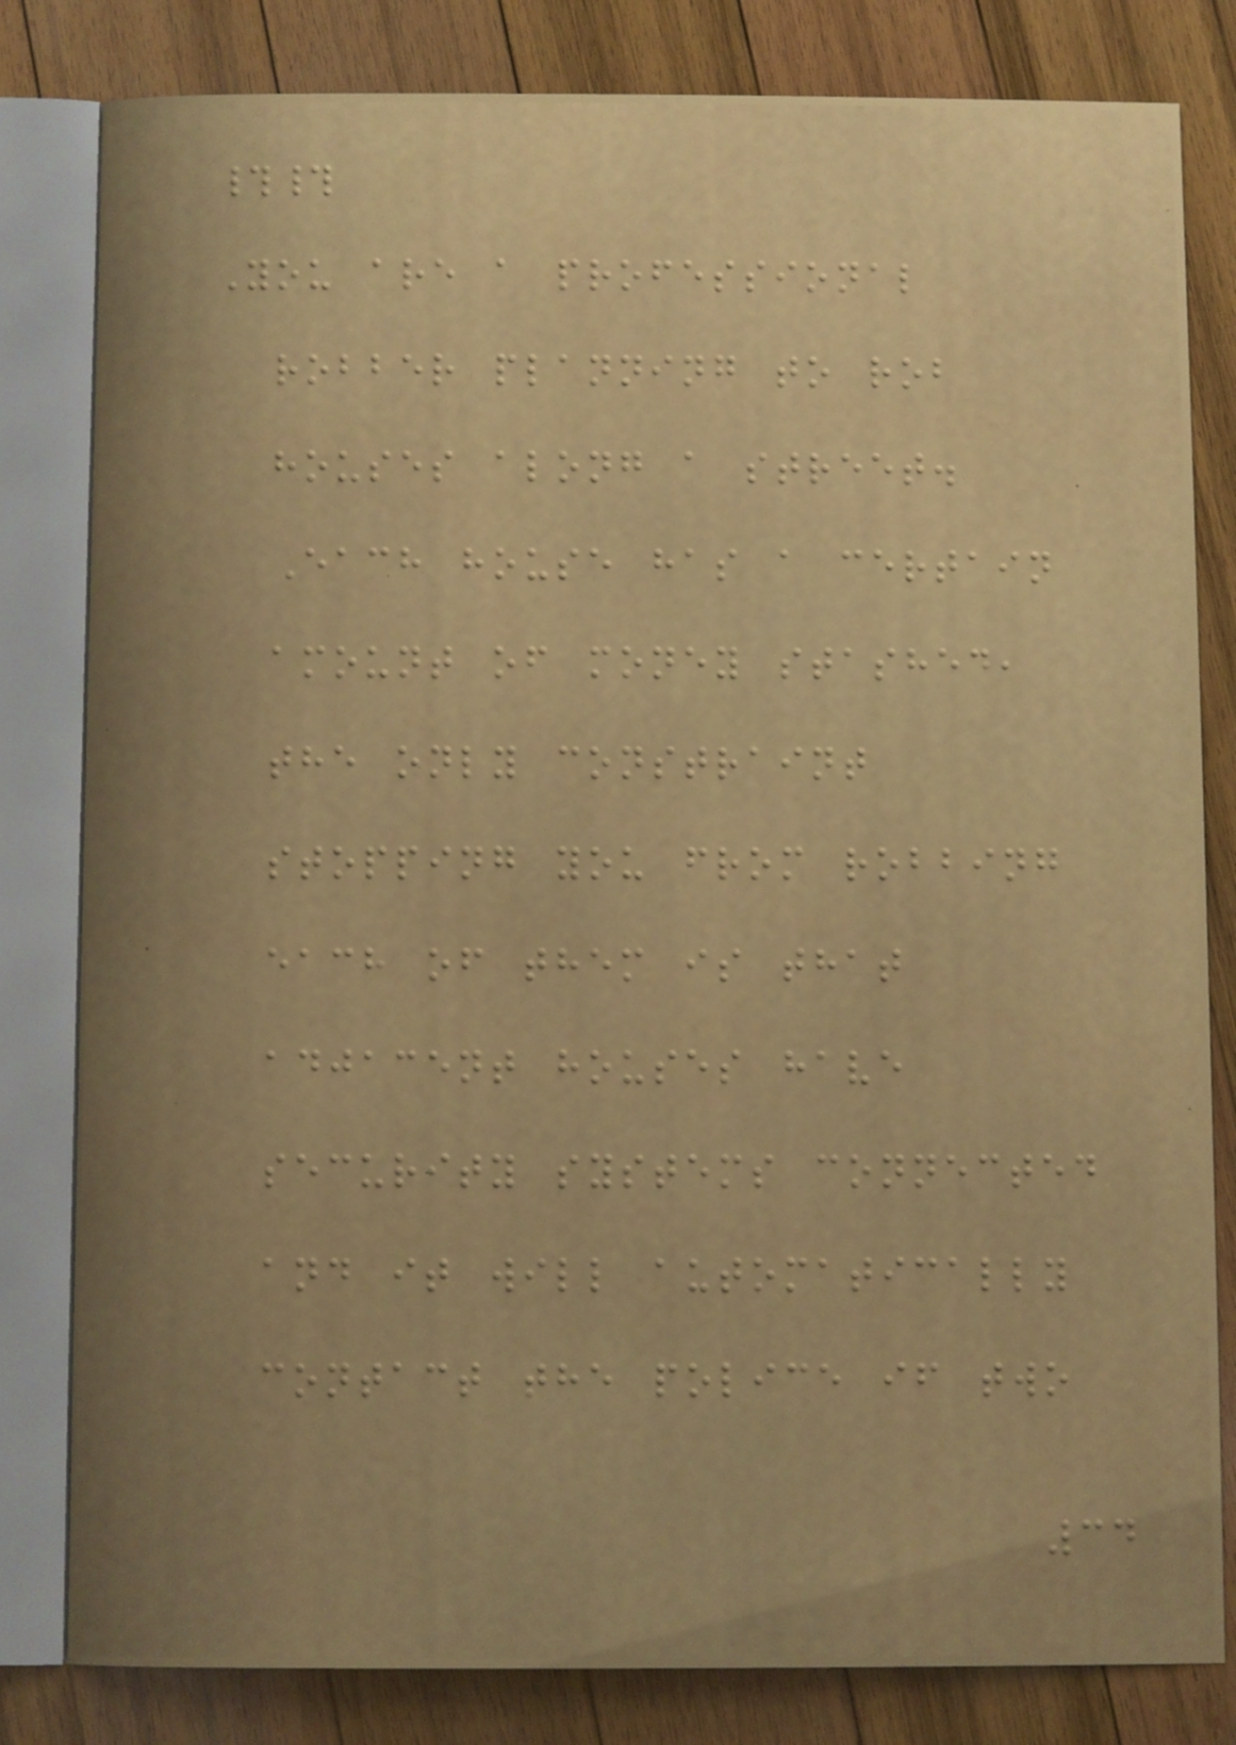##
You are a professional
robber planning to rob
houses along a street.
Each house has a certain
amount of money stashed,
the only constraint
stopping you from robbing
each of them is that
adjacent houses have
security systems connected
and it will automatically
contact the police if two
34
